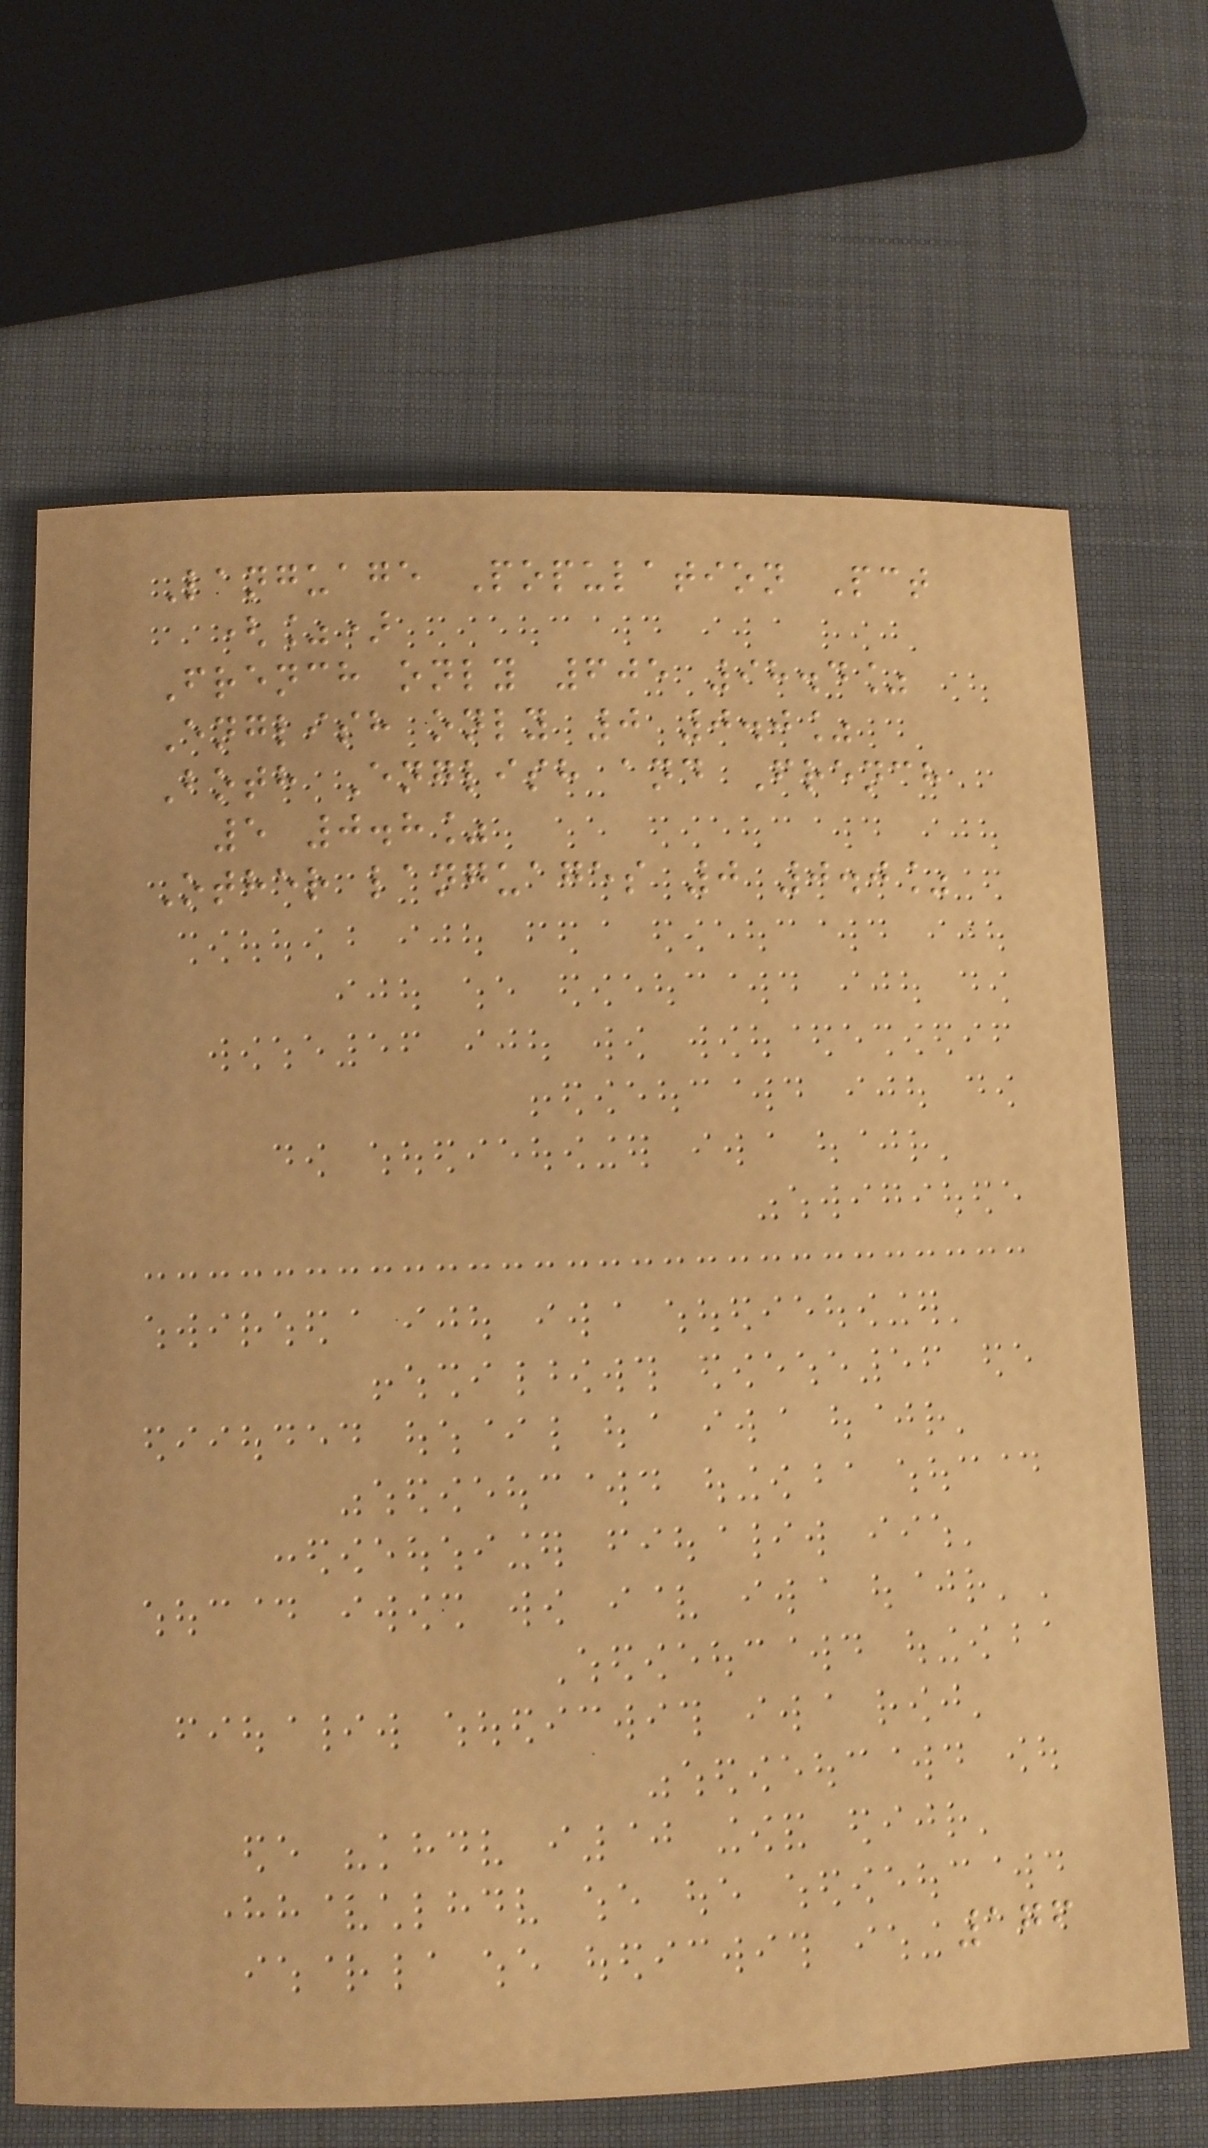Language Population Pct
(%)
French only 605 98.4%
English only 0 0.0%
Both English and French
5 0.8%
Other languages 0 0.0%
176
